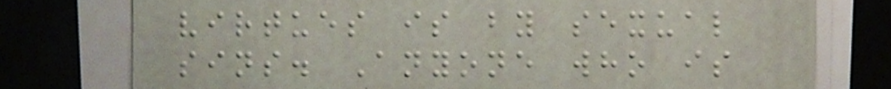virtues is by sexual
sins. Anyone who is
